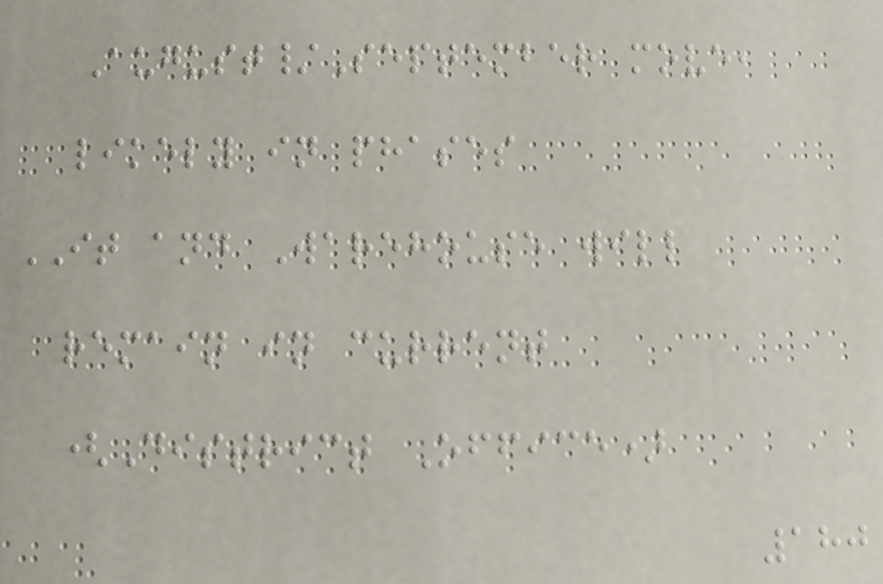August/September move,
likely in phases
IT and Warehouse will
remain in current
(District Office)
180
